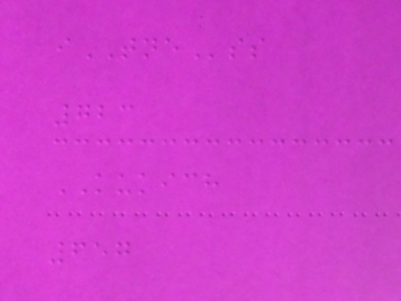iTNEss
723
KUKICH
657
